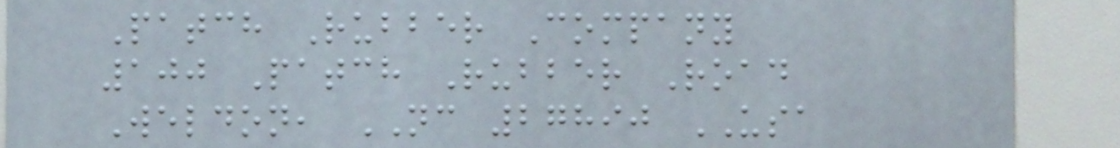Patch Rubber Company
100 Patch Rubber Road
Weldon, NC 27890 USA
